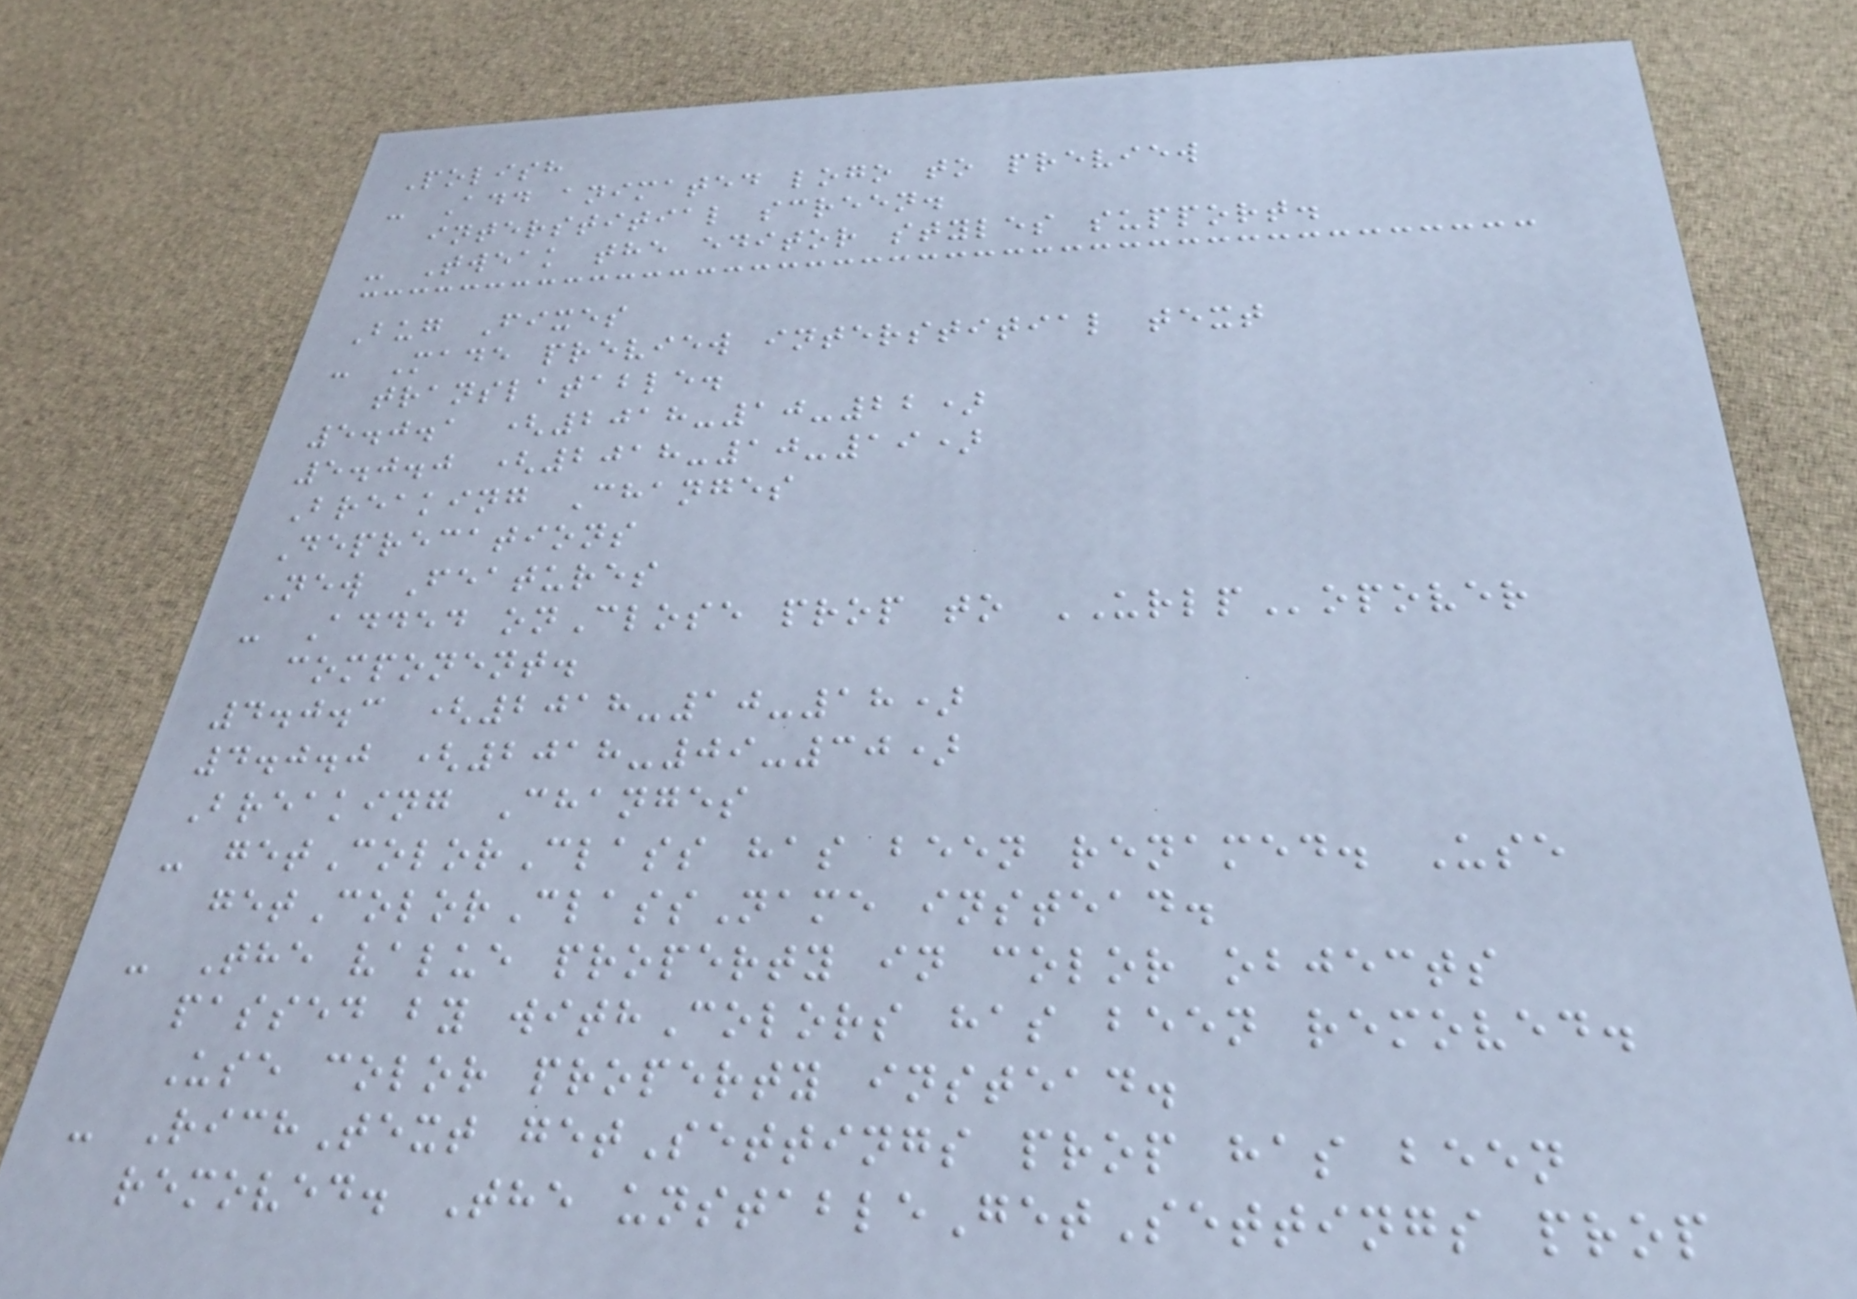Polish
- Add animated logo to preview
interstitial screen.
- Tweak the editor styles support.
Bug Fixes
- Made preview interstitial text
translatable.
5.0.1 (2018-10-22)
5.0.0 (2018-10-19)
Breaking Changes
Deprecations
New Features
- Added onClose prop to URLPopover
component.
4.0.3 (2018-10-18)
4.0.0 (2018-09-30)
Breaking Changes
- getColorClass has been renamed. Use
getColorClassName instead.
- The value property in color objects
passed by withColors has been removed.
Use color property instead.
- RichText getSettings prop has been
removed. The unstableGetSettings prop
